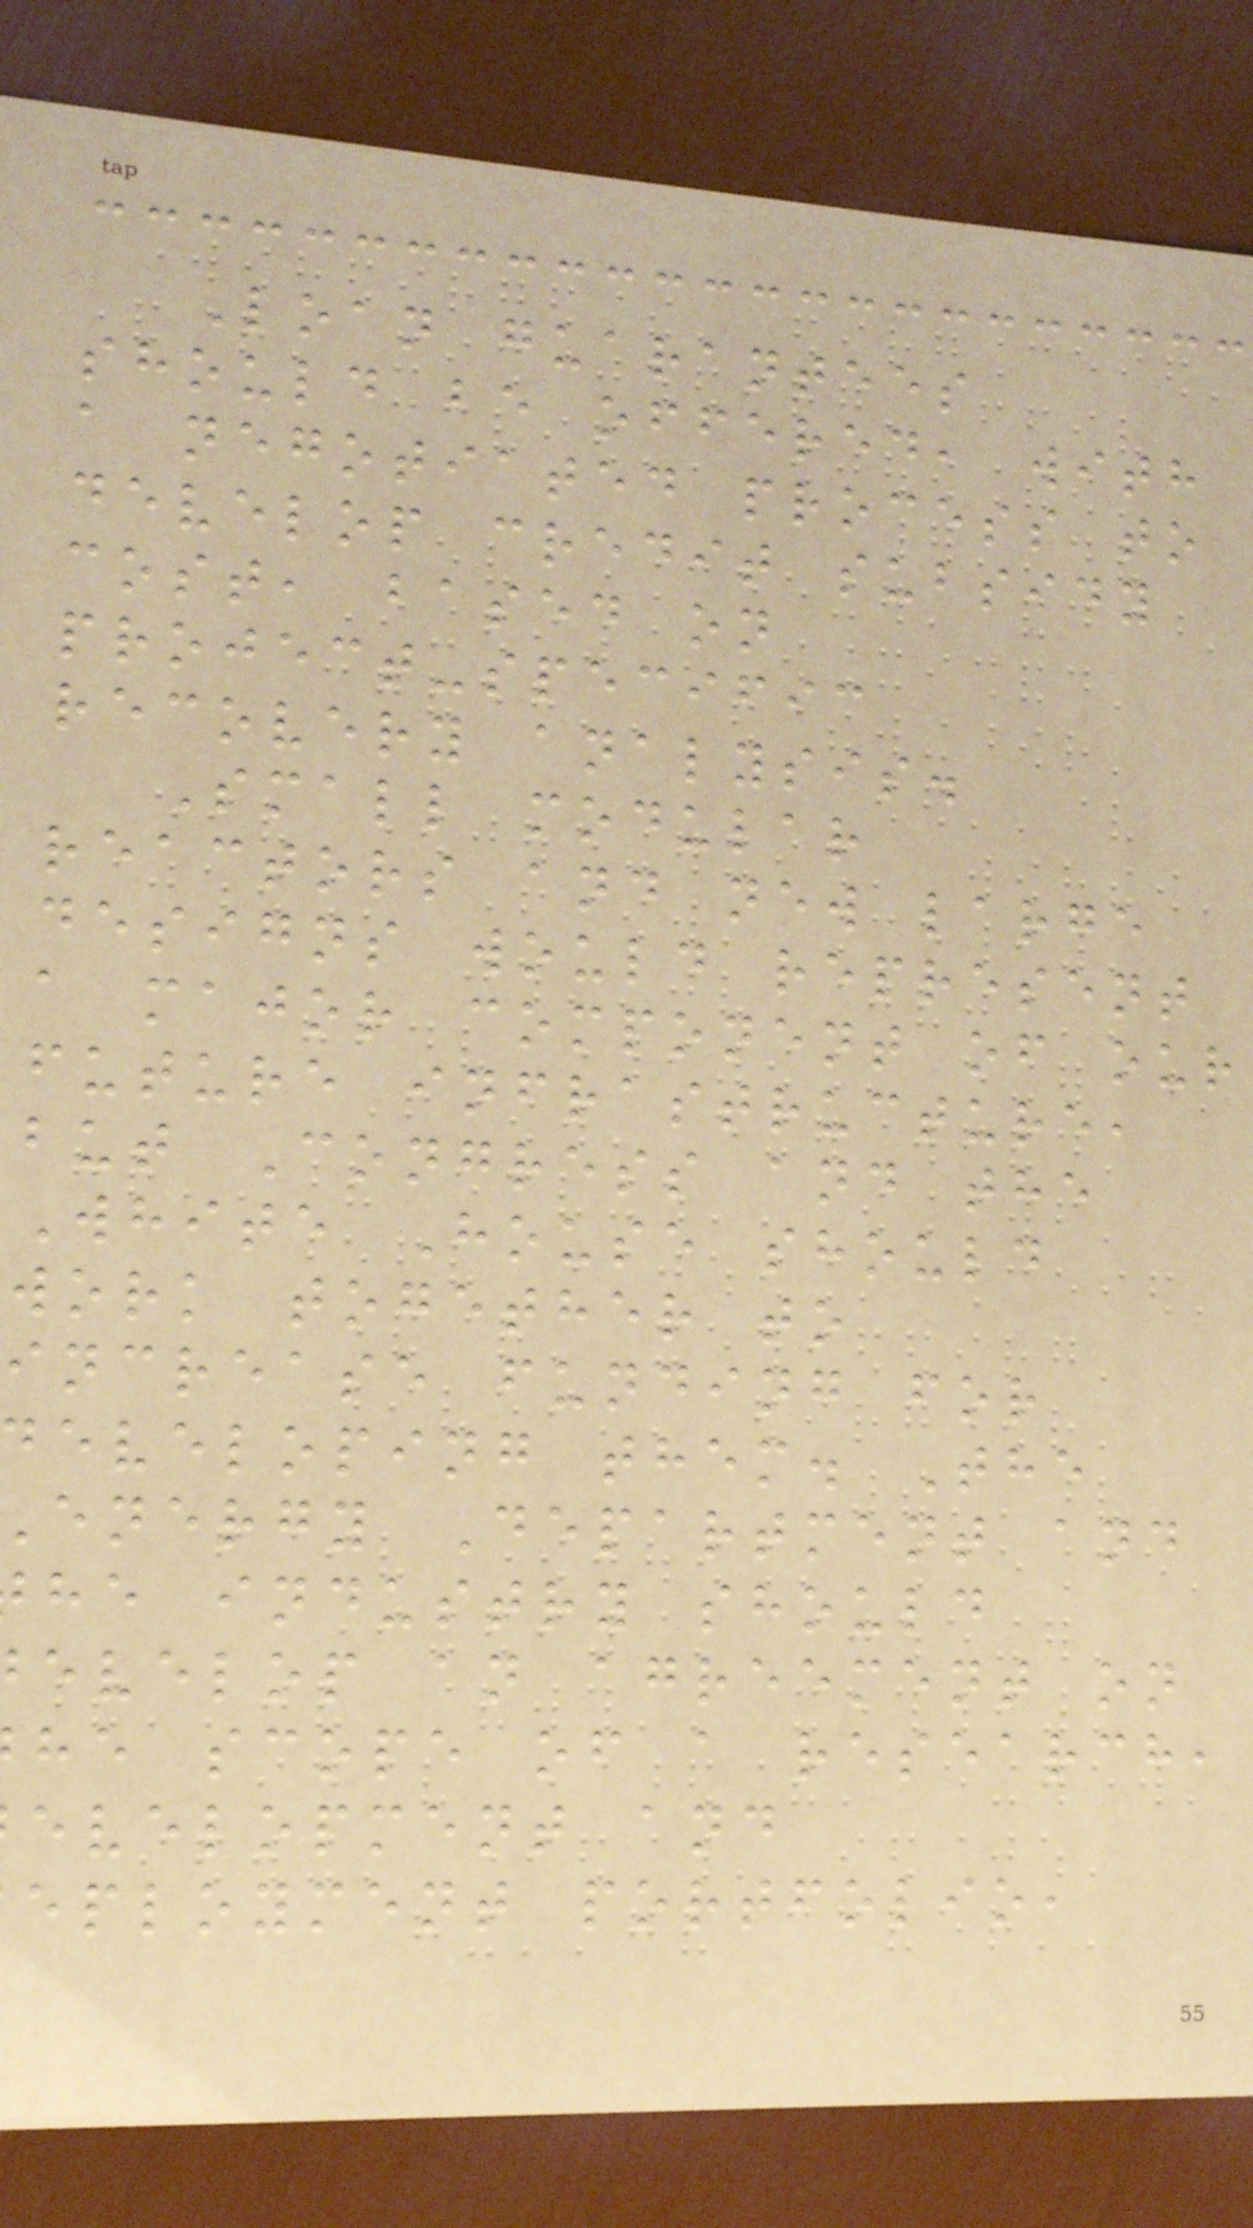Loan guarantees
should be offered, with
a negotiated process to
develop credit subsidy
cost, based on
project-specific
recovery analysis.
Small modular
reactors and new large
designs would represent
a major component of our
future infrastructure,
but Congress and the
White House should
work together to
increase funding for
eveloping them. The
energy Department and
he industry should
evelop an agreement on
he scope of a research,
evelopment and
eployment portfolio,
